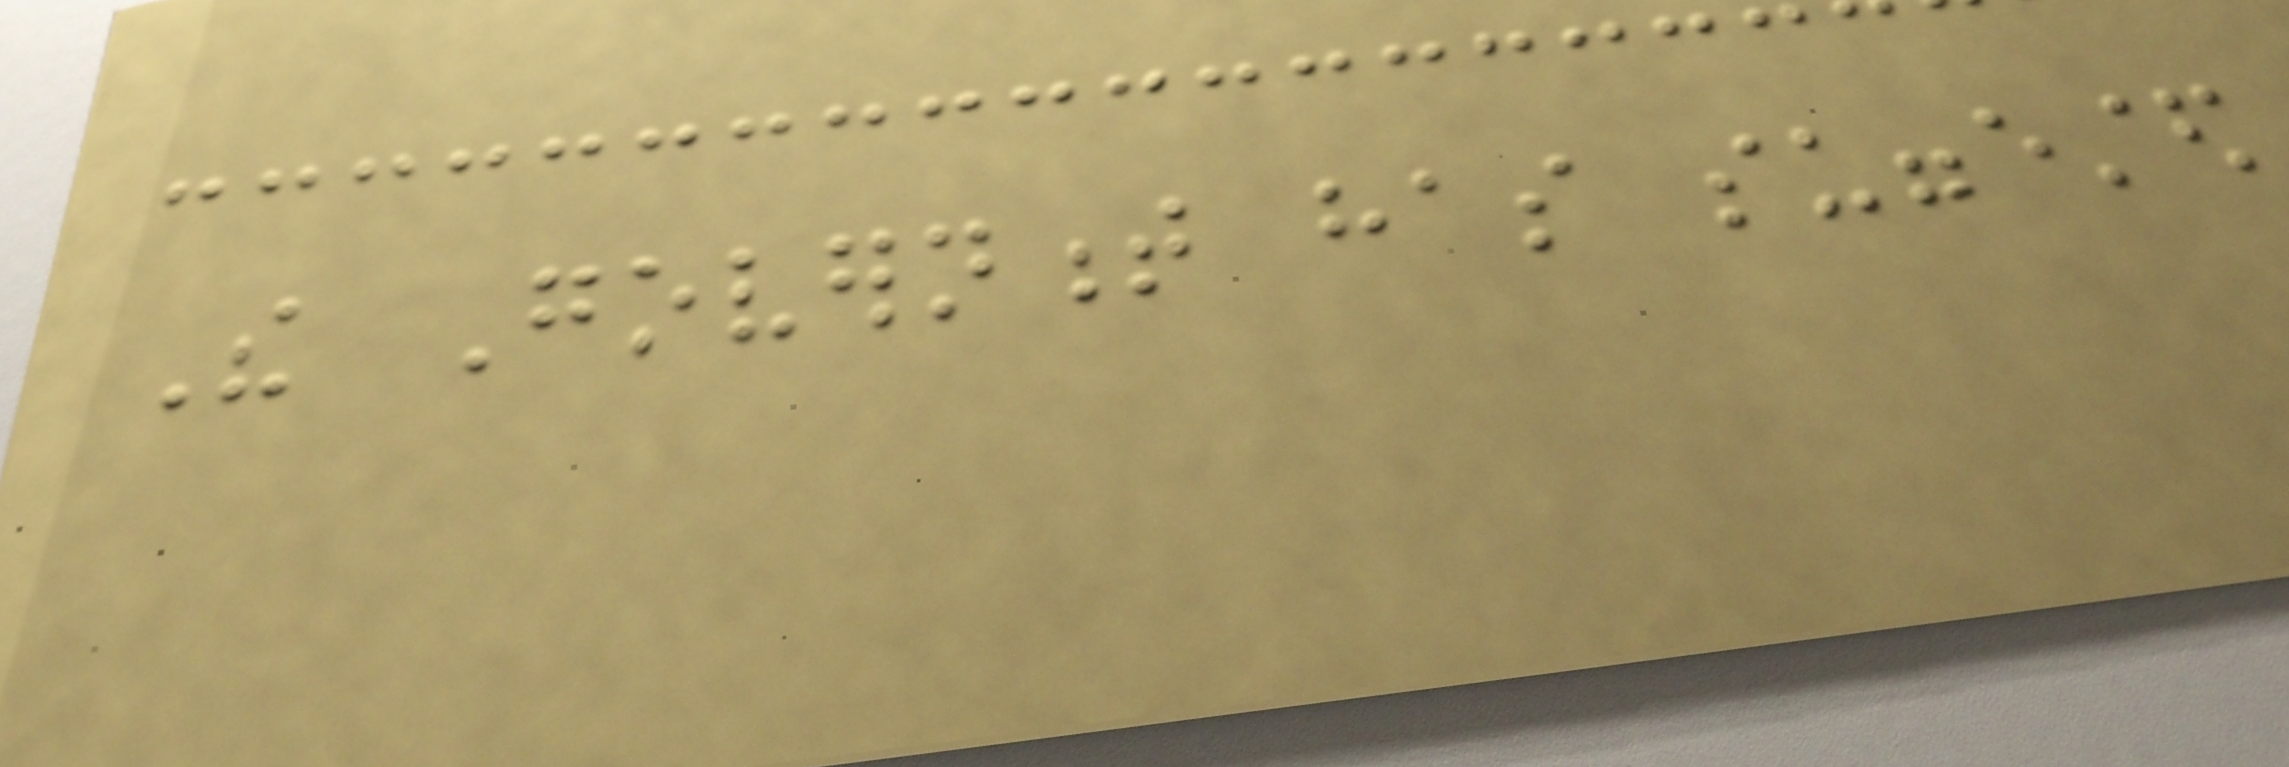The Government has suggested
